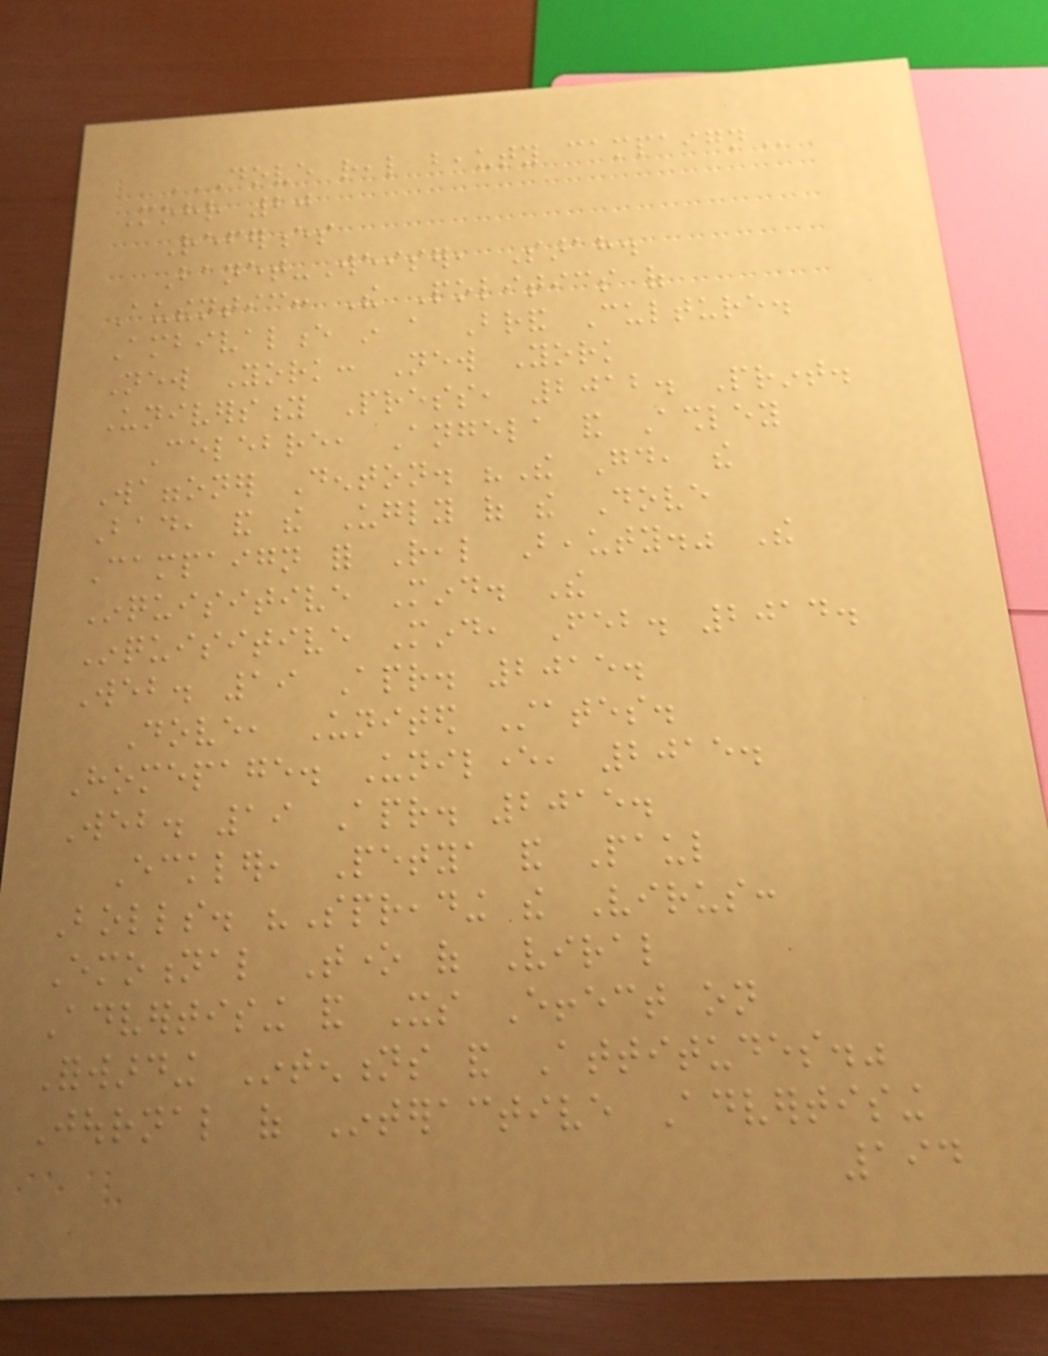DOVE REAL BEAUTY CAMPAIGN
Mohr 20
References
Banet-Weiser, Sarah.
Authentic: The Politics of
Ambivalence in a Brand Culture.
New York: New York
University Press, 2012. Print.
Celebre, Angela and Ashley
Waggoner Denton. "The Good, the
Bad, and the Ugly of the Dove
Campaign for Real Beauty." The
Inquisitive Mind. The
Inquisitive Mind, Feb. 2014.
Web. 19 Apr. 2015.
Dove, United States.
Homepage. Unilever, 2015.
Web. 19 Apr. 2015.
Eckler, Petya and Paul
Bolls. "Spreading the Virus:
Emotional Tone of Viral
Advertising and Its Effect on
Forwarding Intentions and Attitudes."
Journal of Interactive Advertising
194
